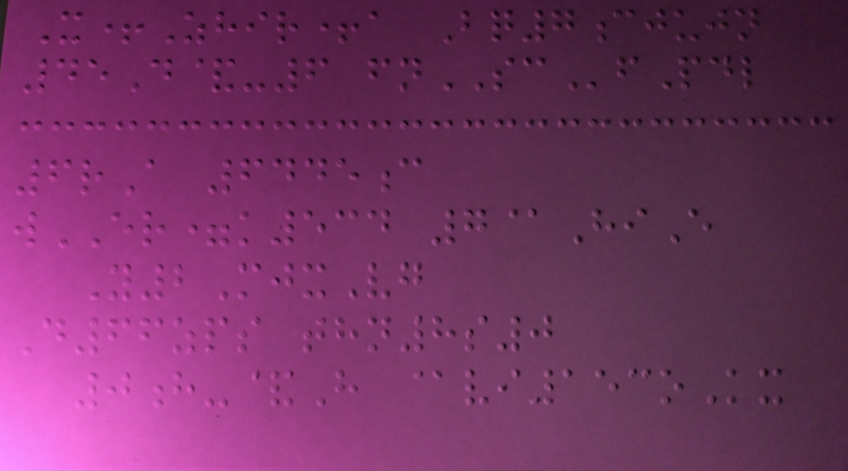X+Zhir+a Bq7cjujn
45D&-6 fnSCfPdl
6rA 6445c
wER=k534 7@HiE
Y2MjxVg
D66zps thn8s0
0h-&H @vi153oKx
